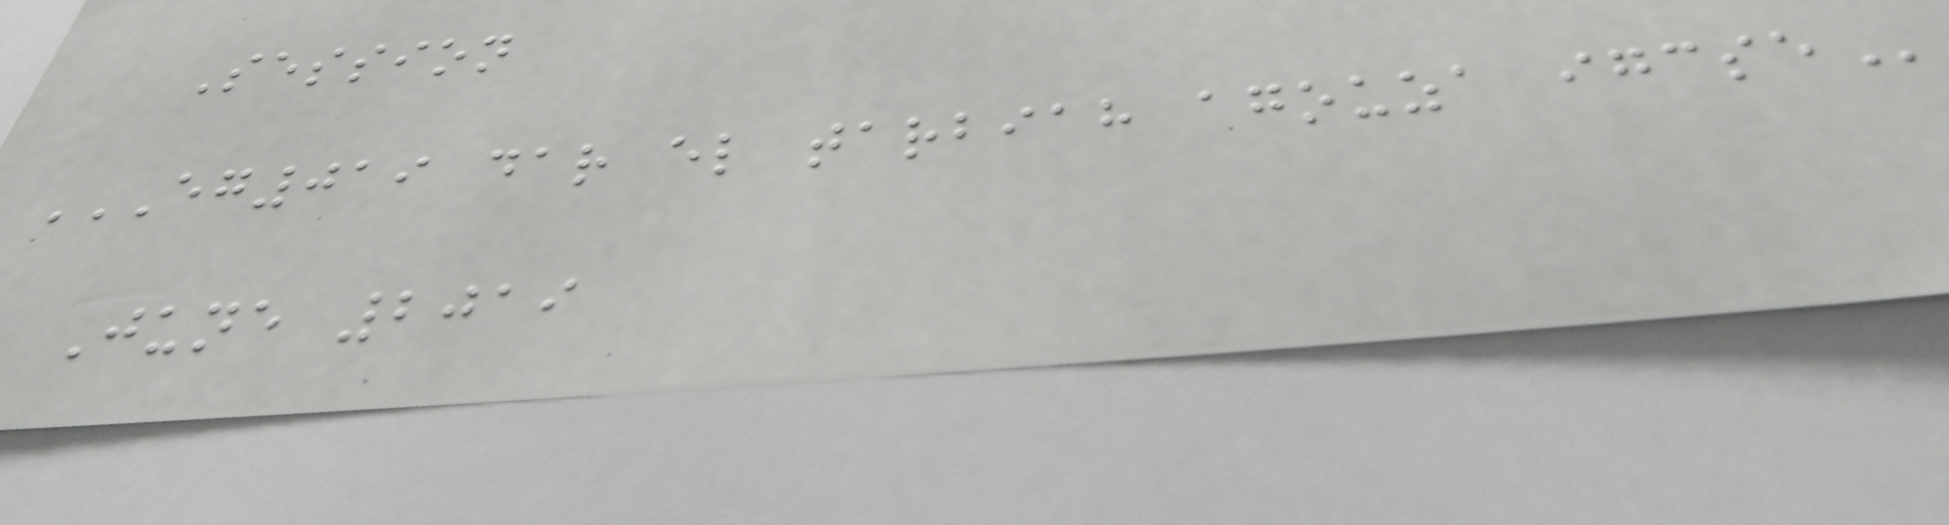Session
EG019 DAR EL TARBIAH AGOUZA IGCSE
June 2019
